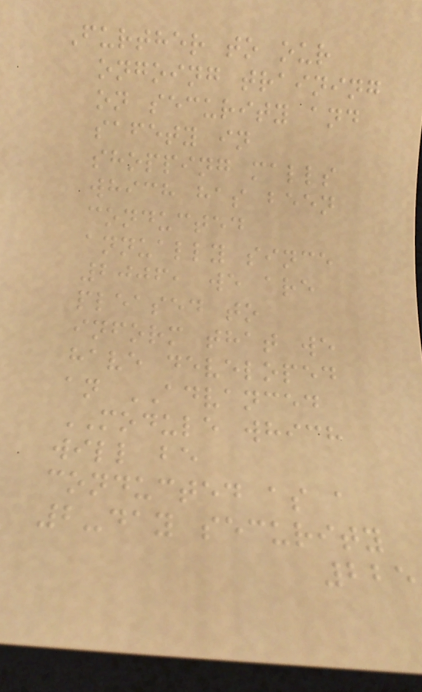Further to our
ongoing training
on security and
safety in
shopping malls
which has been
conducted
annually since
2006, we are
pleased to
inform that we
have developed
an ADVANCED
MODULE which
will be
conducted as a
2-day security
225
